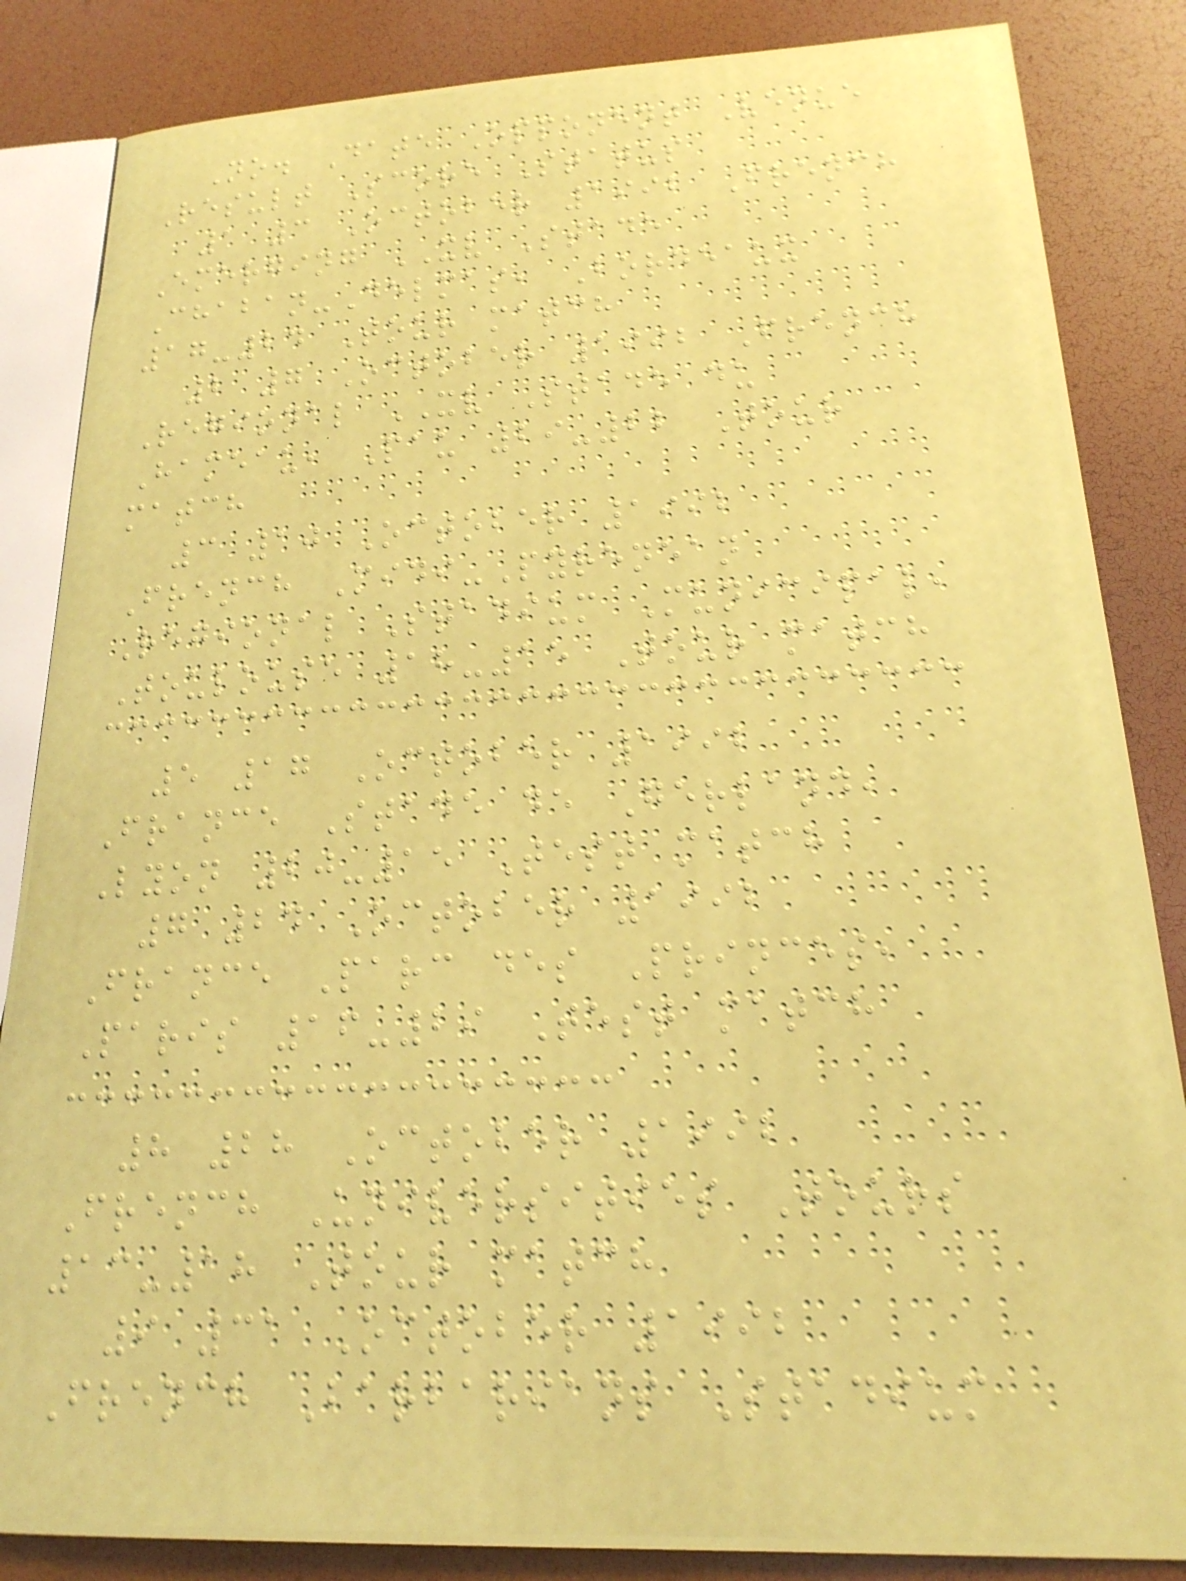No. Date Opponent Venue
Result Score Status
1 3 October 1992 French
Emerging XV Stade
Chaban-Delmas, Bordeaux
17-24 Tour match
2 7 October 1992 French
Regional XV Stade du
Hameau, Pau 29-22 Tour
match
3 10 October 1992
French Midi-Pyrenean
Regional Stadium Municipal,
Toulouse 18-15 Tour match
5 17 October 1992
France Stade de Gerland,
Lyon 20-15 Test match
7 24 October 1992
France Parc des Princes,
Paris 16-29 Test match
8 28 October 1992
French Universities Tours
13-18 Tour match
9 31 October 1992
French Barbarians Stadium
